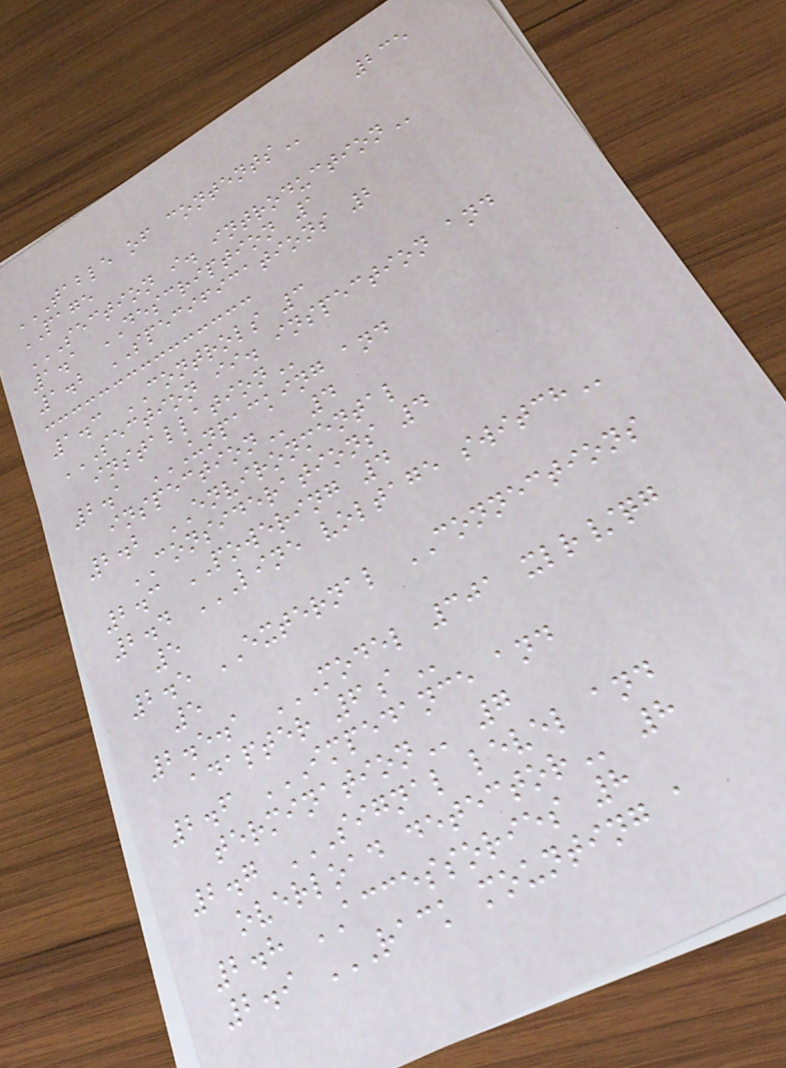235
TABLE OF CONTENTS
PAGE
SECTION I. INTRODUCTION
1.1 DESCRIPTION 1
1.2 SPECIFICATIONS 2
1.3 CONTROLS 3
SECTION II. INSPECTION AND
INSTALLATION
2.1 UNPACKING AND
INSPECTION 4
2.2 ENVIRONMENTAL
CONSIDERATIONS 4
2.3 POWERING 4
2.4 LINE VOLTAGE SWITCH
5
2.5 EXTERNAL CONNECTIONS
5
2.5.1 MODEL 301 XLR/QG
ADAPTER 6A
2.6 IMPEDANCE AND
TERMINATION 7
2.7 SIGNAL LEVEL AND
OVERLOAD DETECTOR 8
2.8 ACCESSORIES 8
2.9 RACK MOUNTING A
